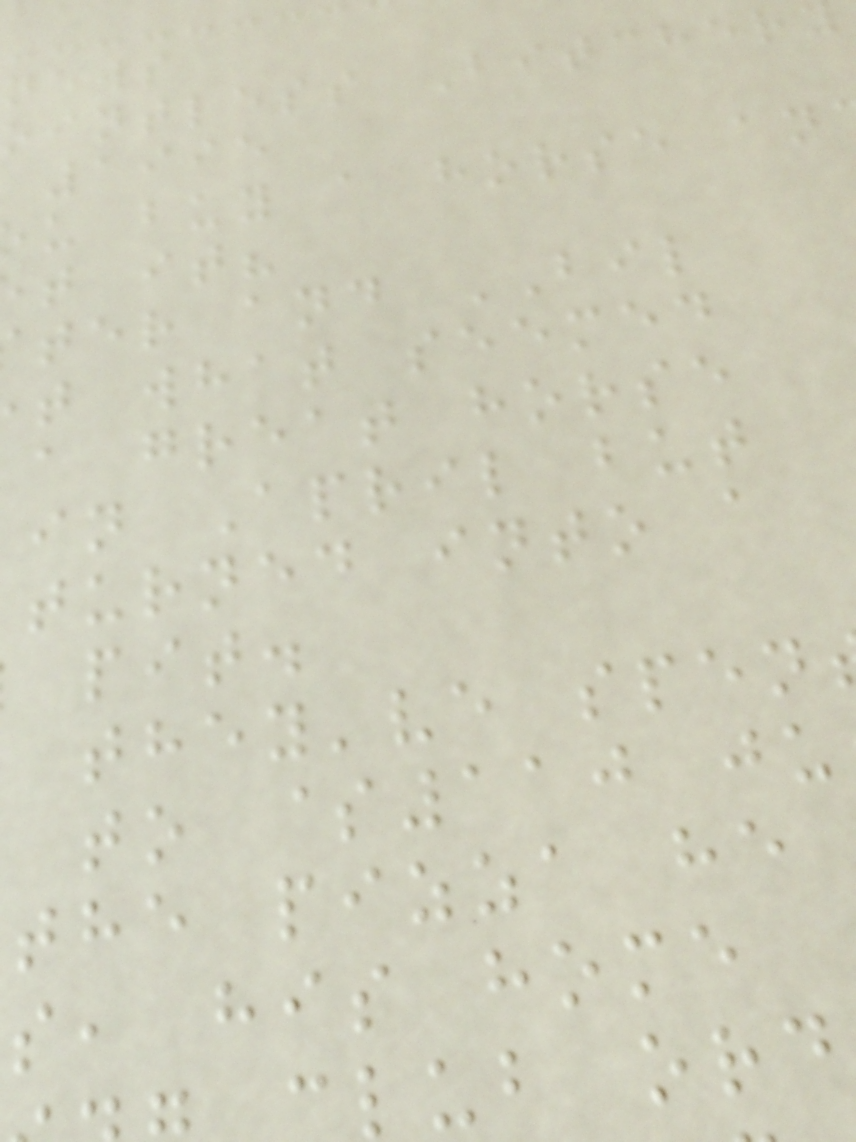news
ointless Bitcher
1995
u buy a horse an
t it?
ter and BIL
t what seemed
a great horse
in April but
turned into a
pit.
they've spen
to $110 ju
the pizza he
s, his home
lub ord
